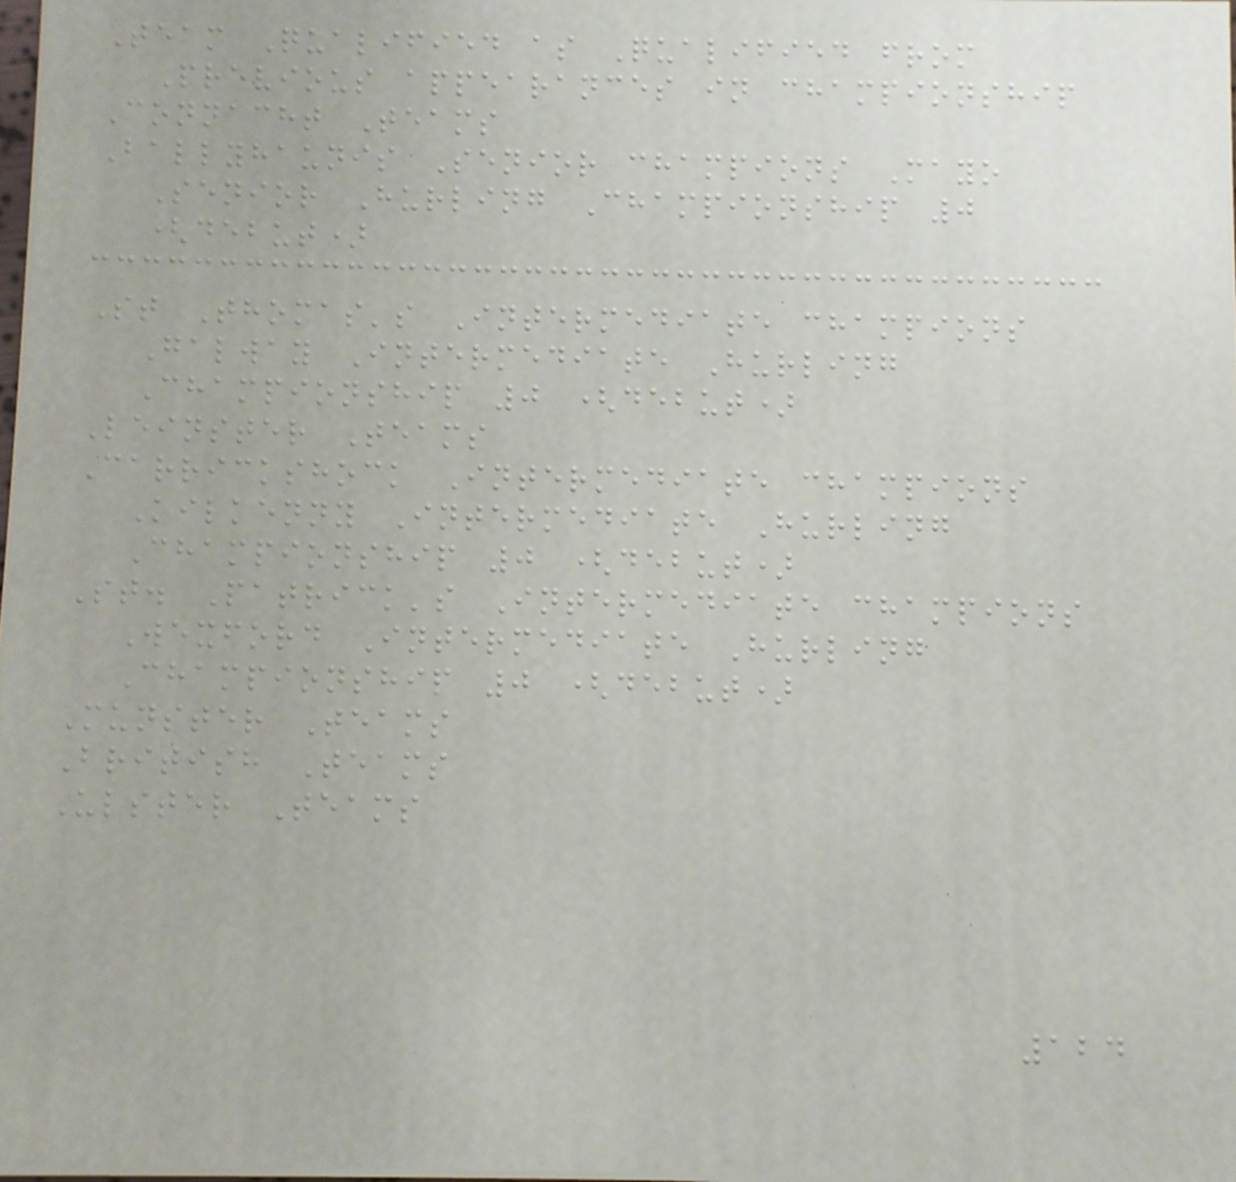Team Qualified as Qualified from
Previous appearances in championship
Connacht Teams
Ballyhaunis Senior champions Mayo
Senior Hurling Championship 0
(debut)
St Thomas's Intermediate champions
Galway Intermediate Hurling
Championship 0 (debut)
Leinster Teams
Carrickshock Intermediate champions
Kilkenny Intermediate Hurling
Championship 0 (debut)
St. Patrick's Intermediate champions
Wexford Intermediate Hurling
Championship 0 (debut)
Munster Teams
British Teams
Ulster Teams
124
